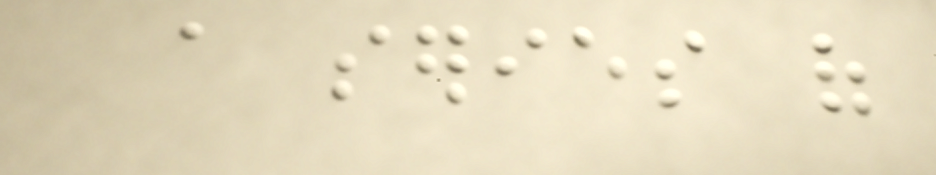a series of
